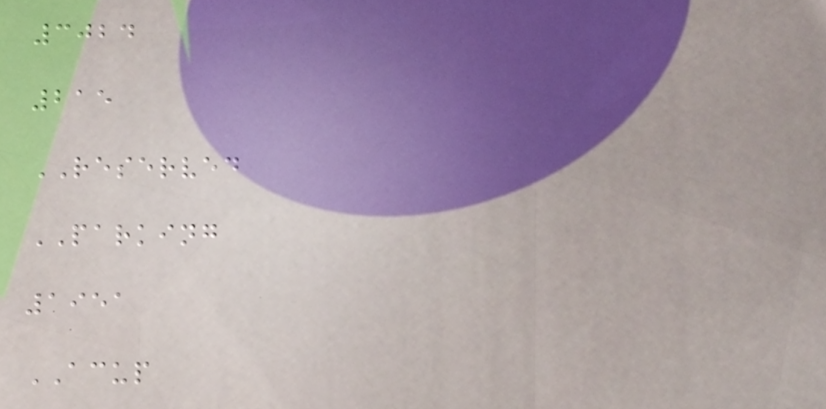3024
215
RESERVED
PARKING
1951
ACUP
